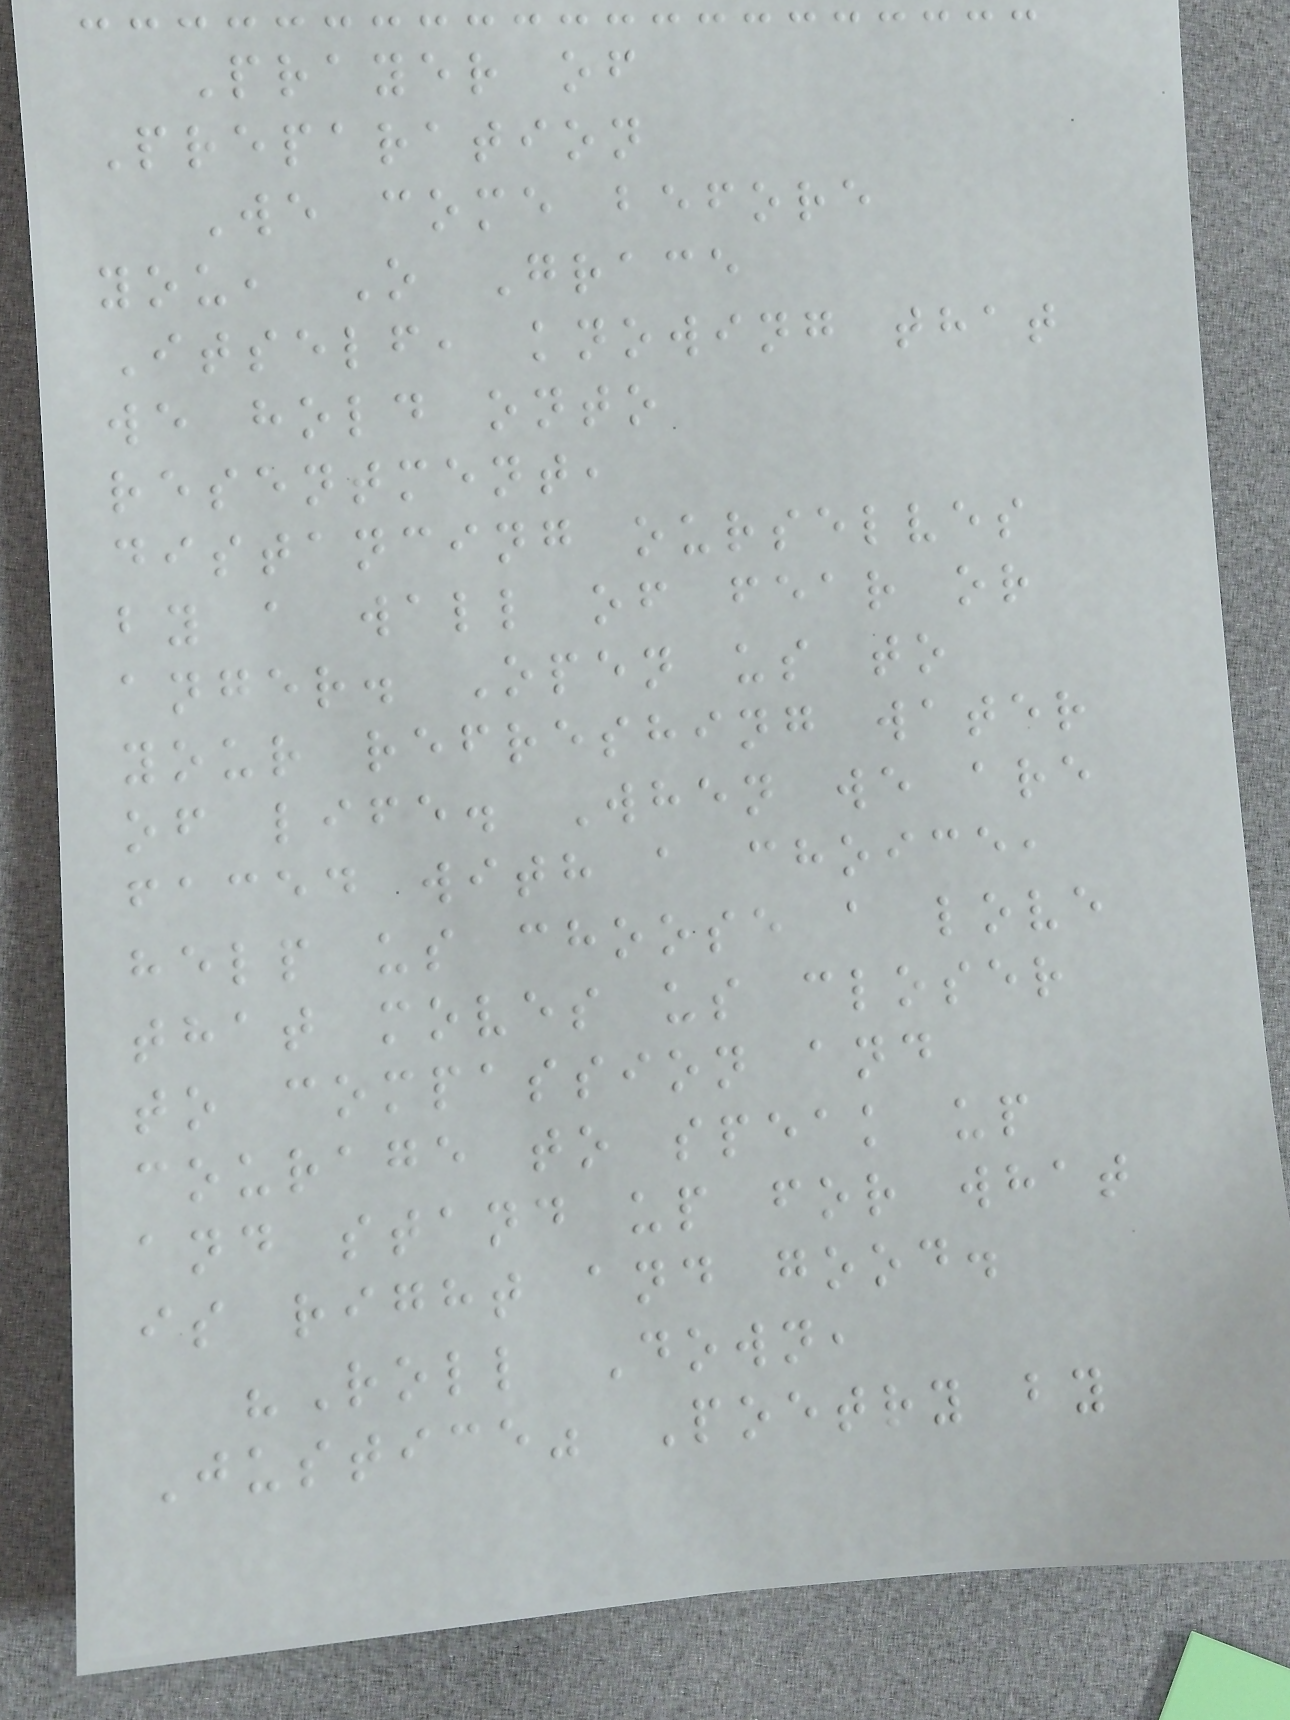Prayer of
Preparation
We come before
you, O Grace
Itself, knowing that
we hold onto
resentment,
distancing ourselves
by a wall of fear or
anger. Open us to
your refreshing water
of life. When we are
faced with a choice,
help us choose a love
that moves us closer
to compassion and
courage to speak up
and stand up for what
is right and good.
"Roll Down,
Justice" Poetry by
